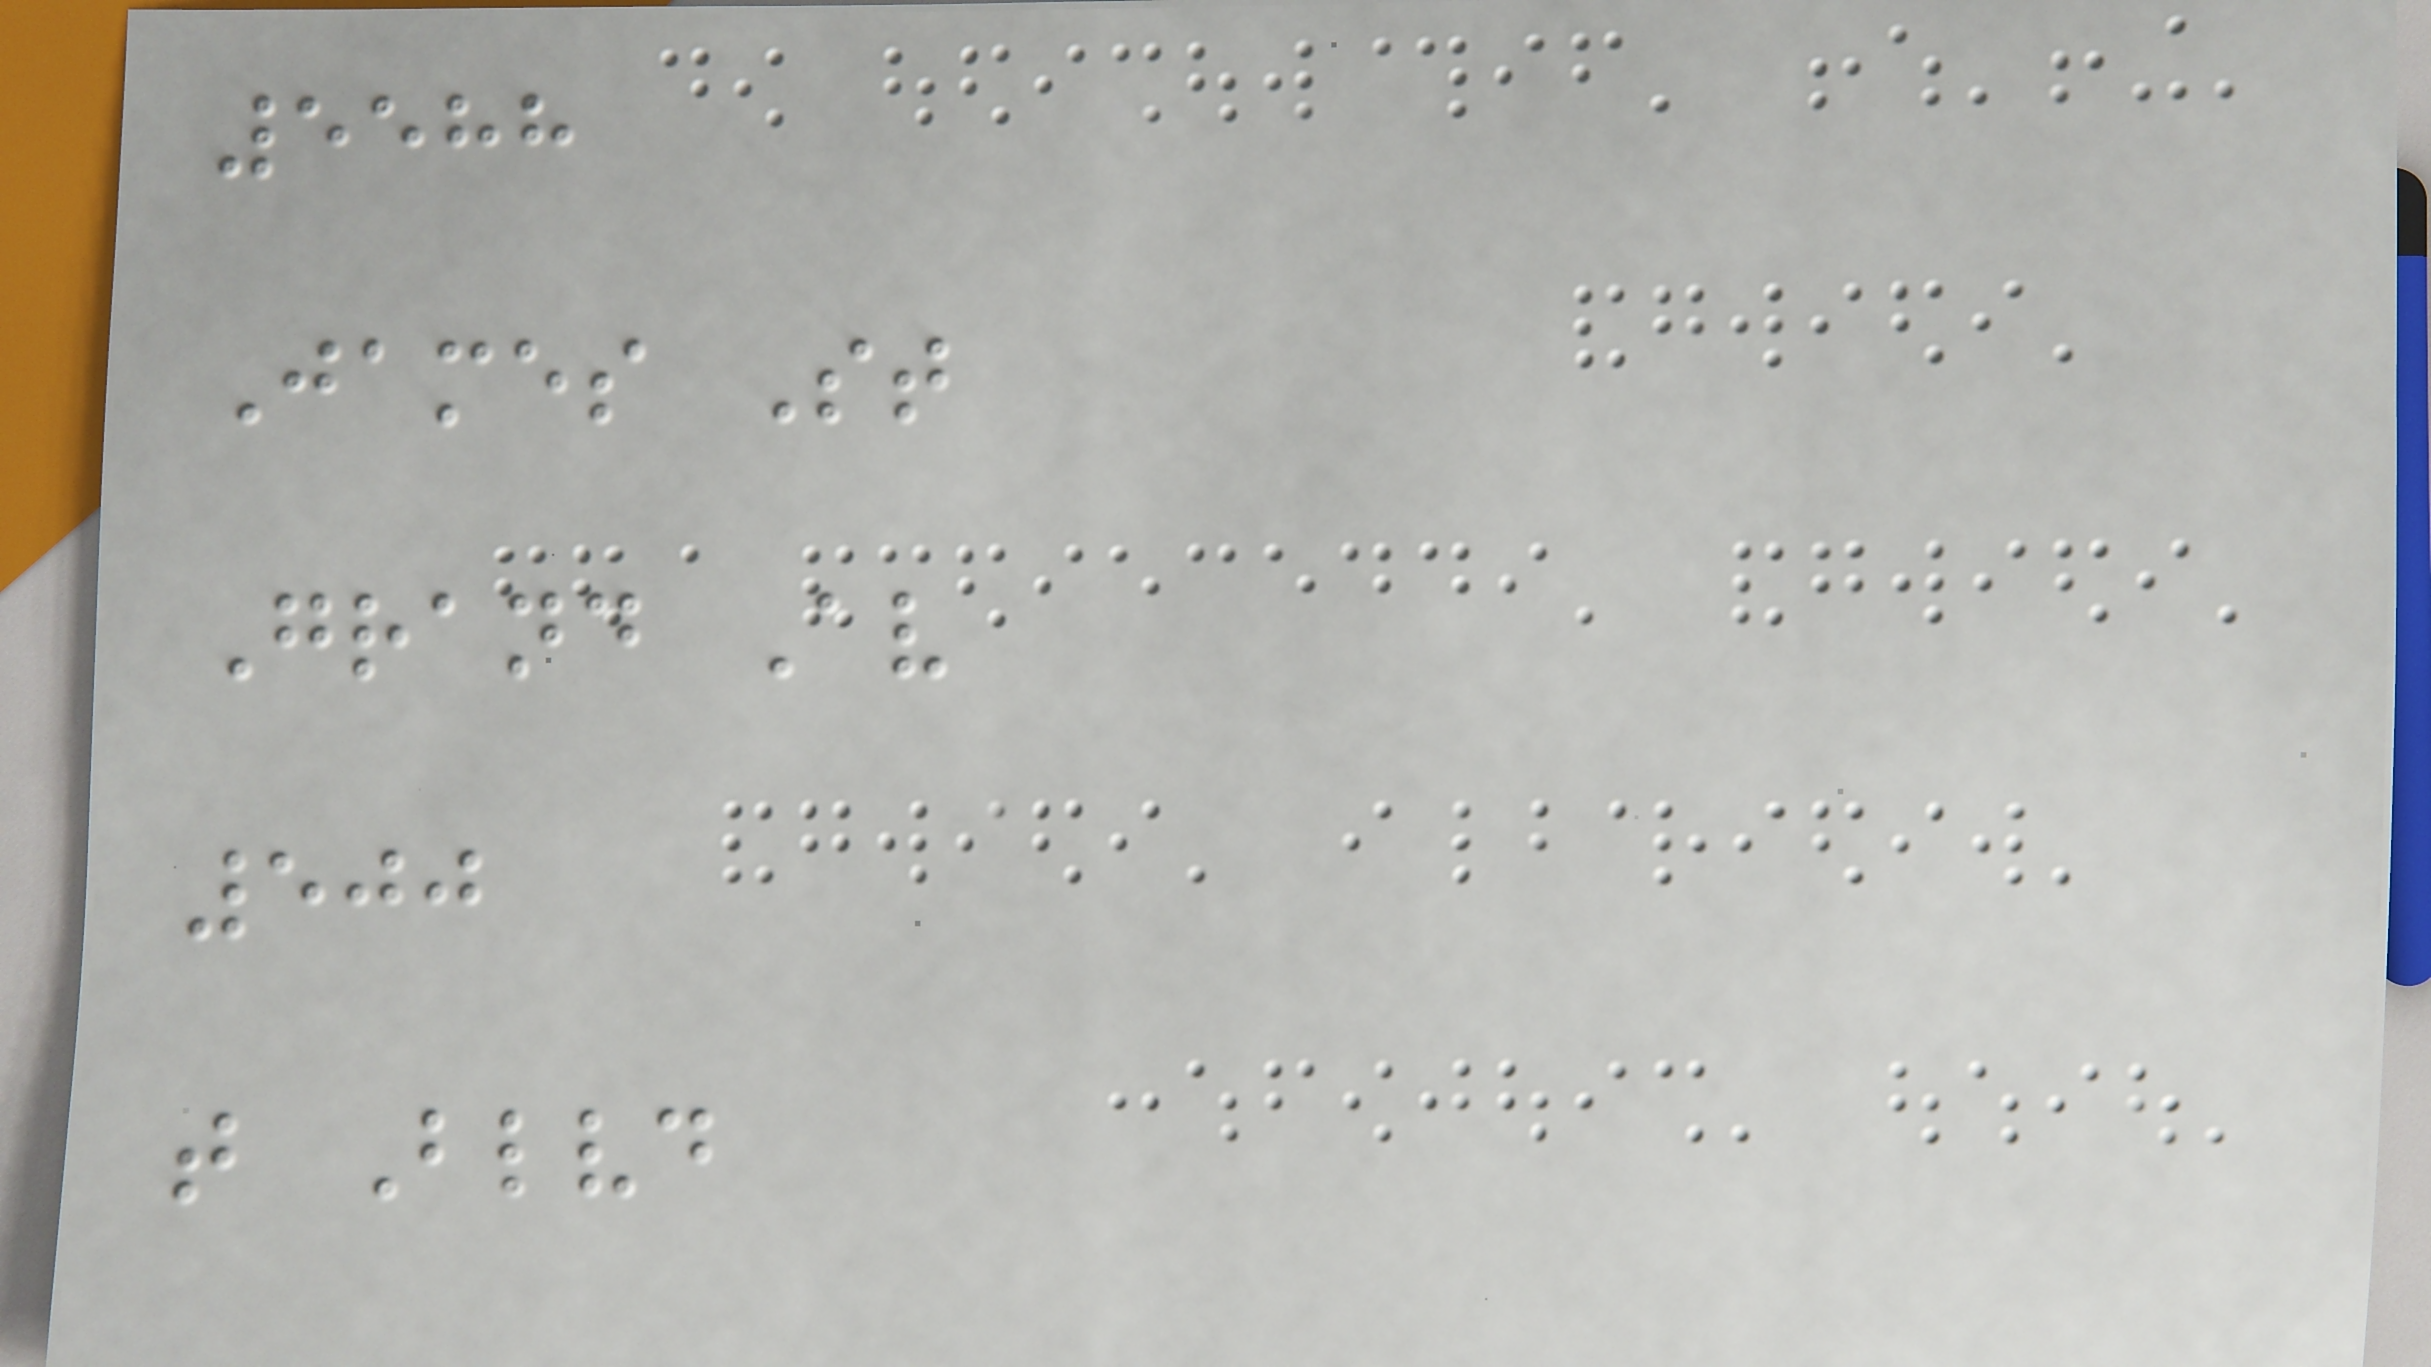5588
James St
Grand Av
500
t Blvd
